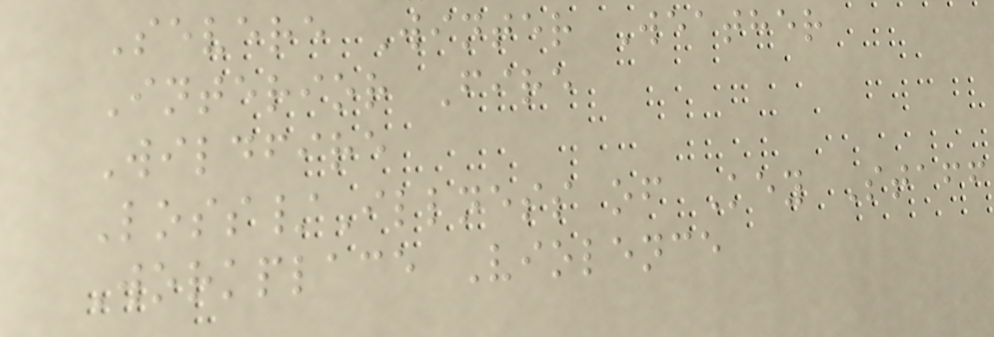Severe Winter Weather
Interior Fire
Wildfire
Loss/Illness of Key Staff
Workplace Violence
